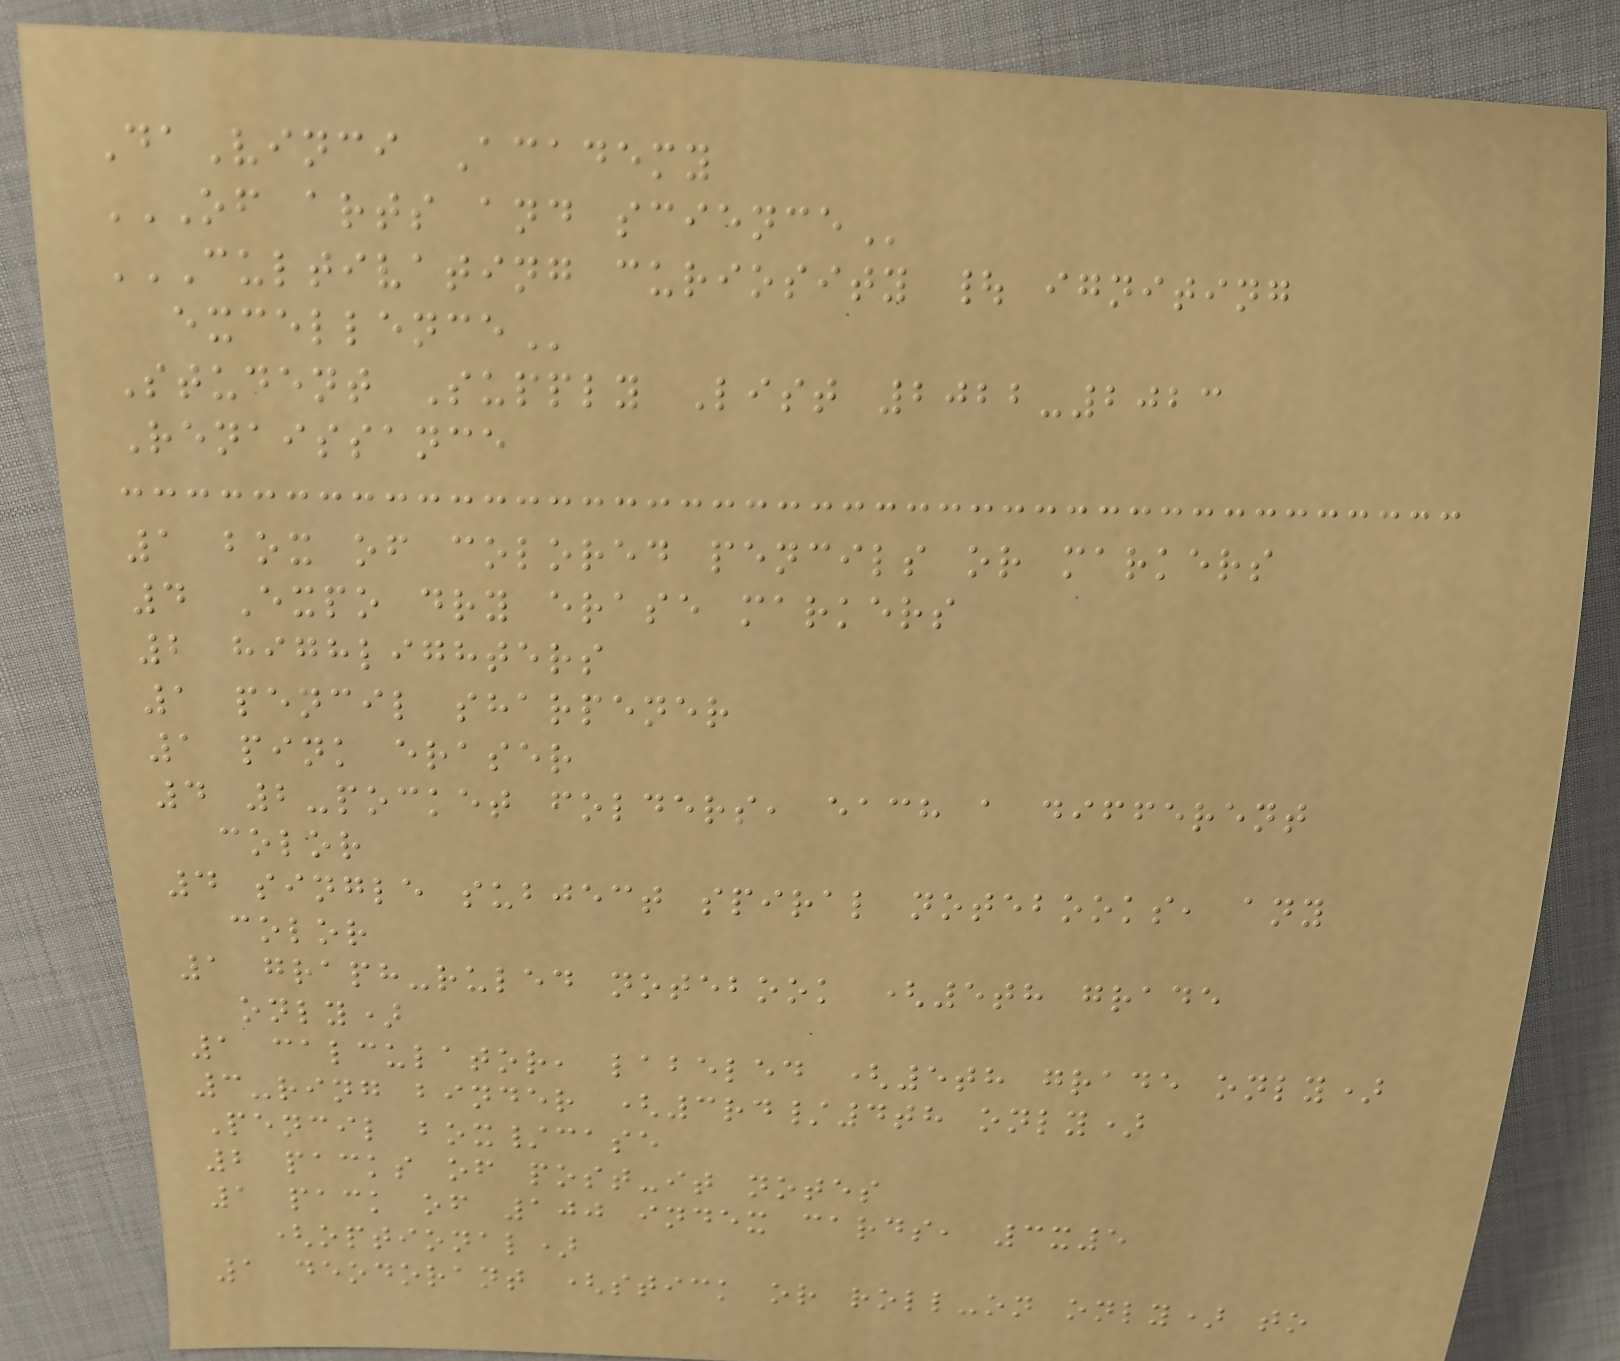DaVinci Academy
OF ARTS AND SCIENCE
CULTIVATING CURIOSITY | IGNITING
EXCELLENCE
Student Supply List 2022-2023
Renaissance
1 box of colored pencils or markers
4 Expo dry erase markers
2 highlighters
1 pencil sharpener
1 pink eraser
4 2-pocket folders, each a different
color
4 single subject spiral notebooks, any
color
1 graph-ruled notebook (5th grade
only)
1 calculator, labeled (5th grade only)
3-ring binder (3rd/4th only)
Pencil box/case
2 packs of post-it notes
1 pack of 100 index cards, 3x5
(optional)
1 deodorant (stick or roll-on only) to
